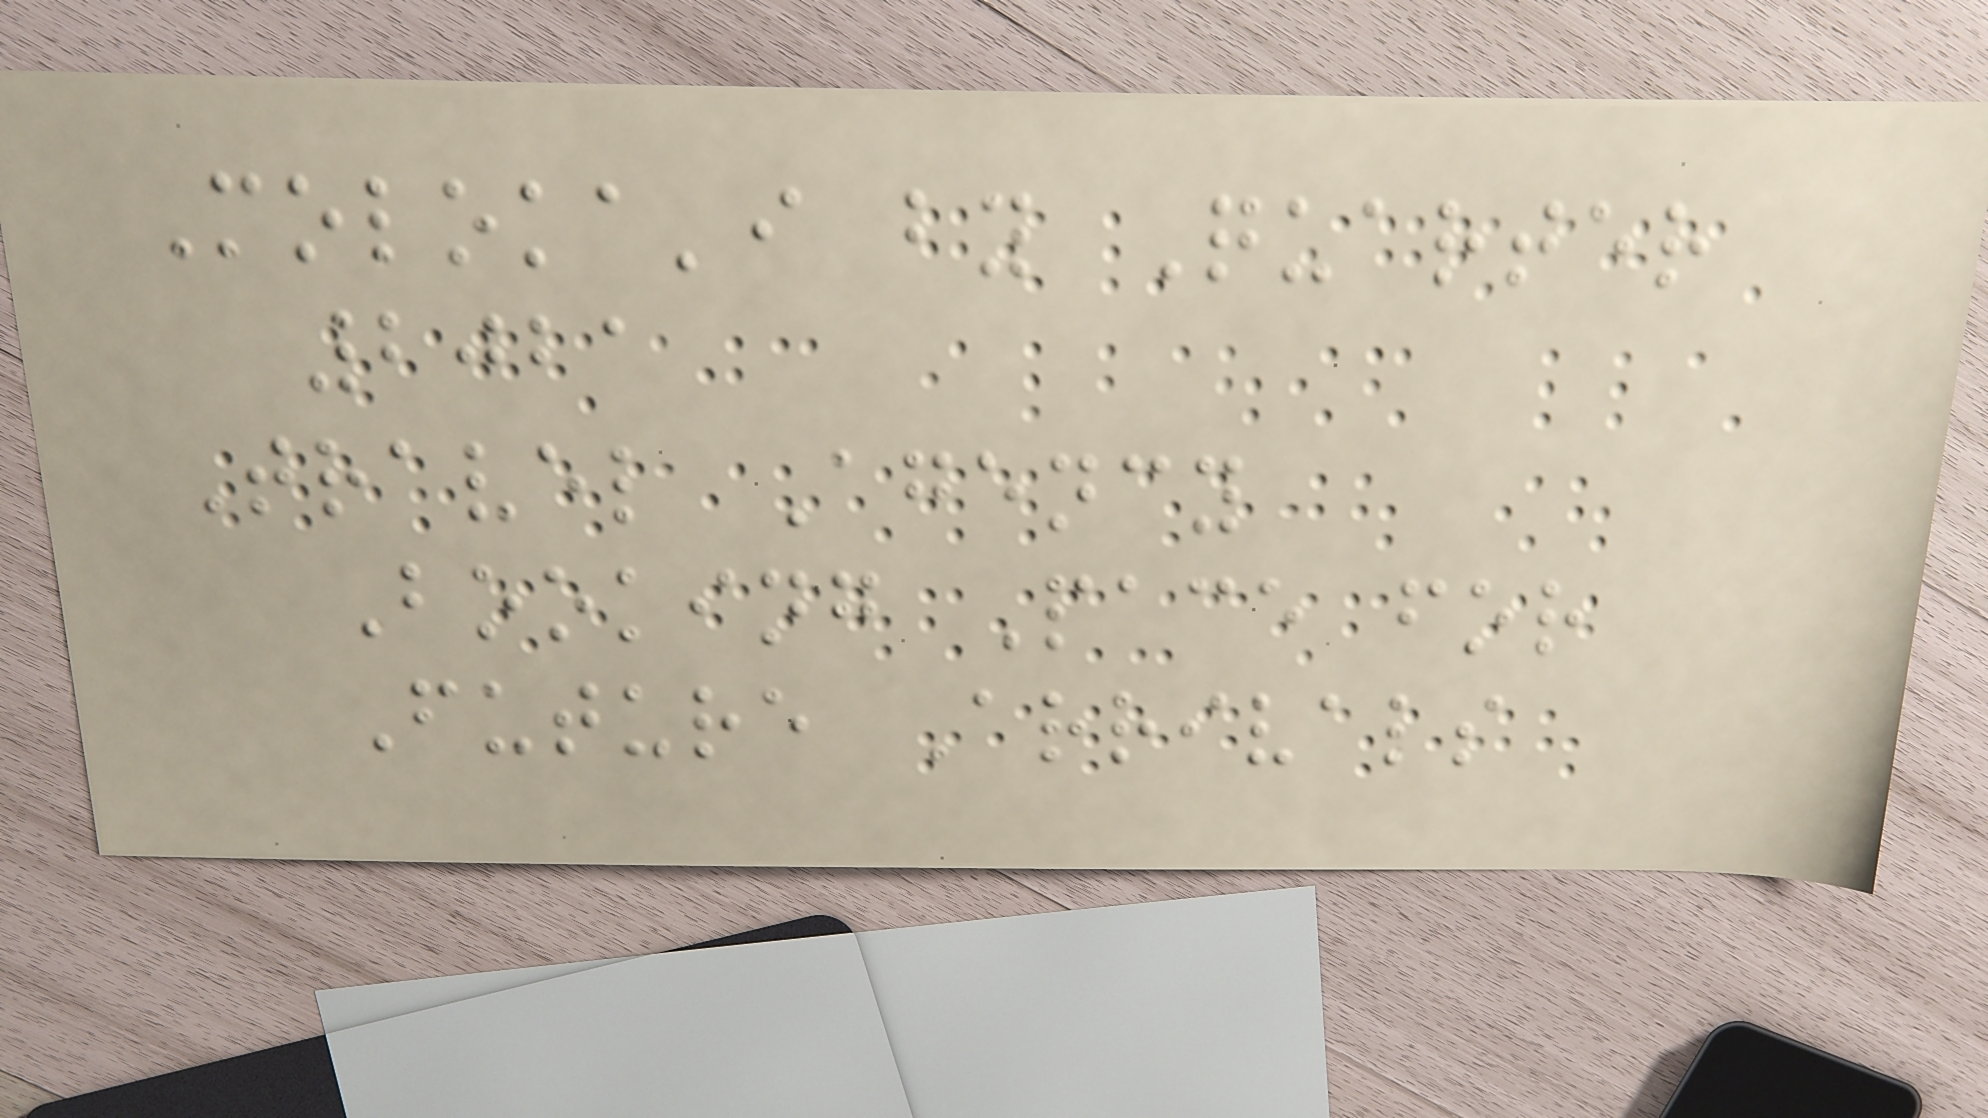Moloka'i by Quarter
2021
Travel Agency
Booking Pace for
Future Arrivals
